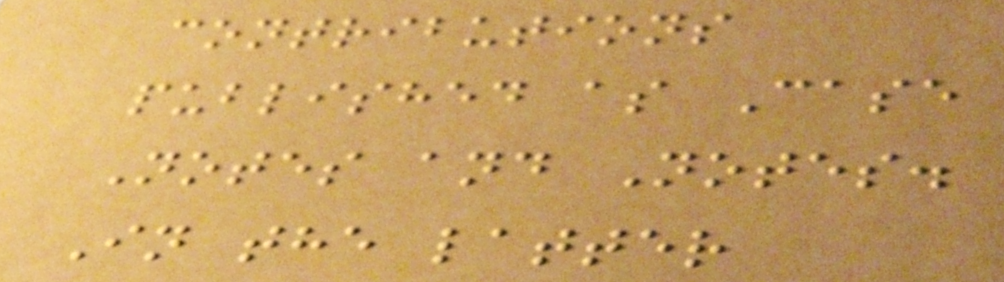contributions
published as Case
Notes and Notes.
In the latter
